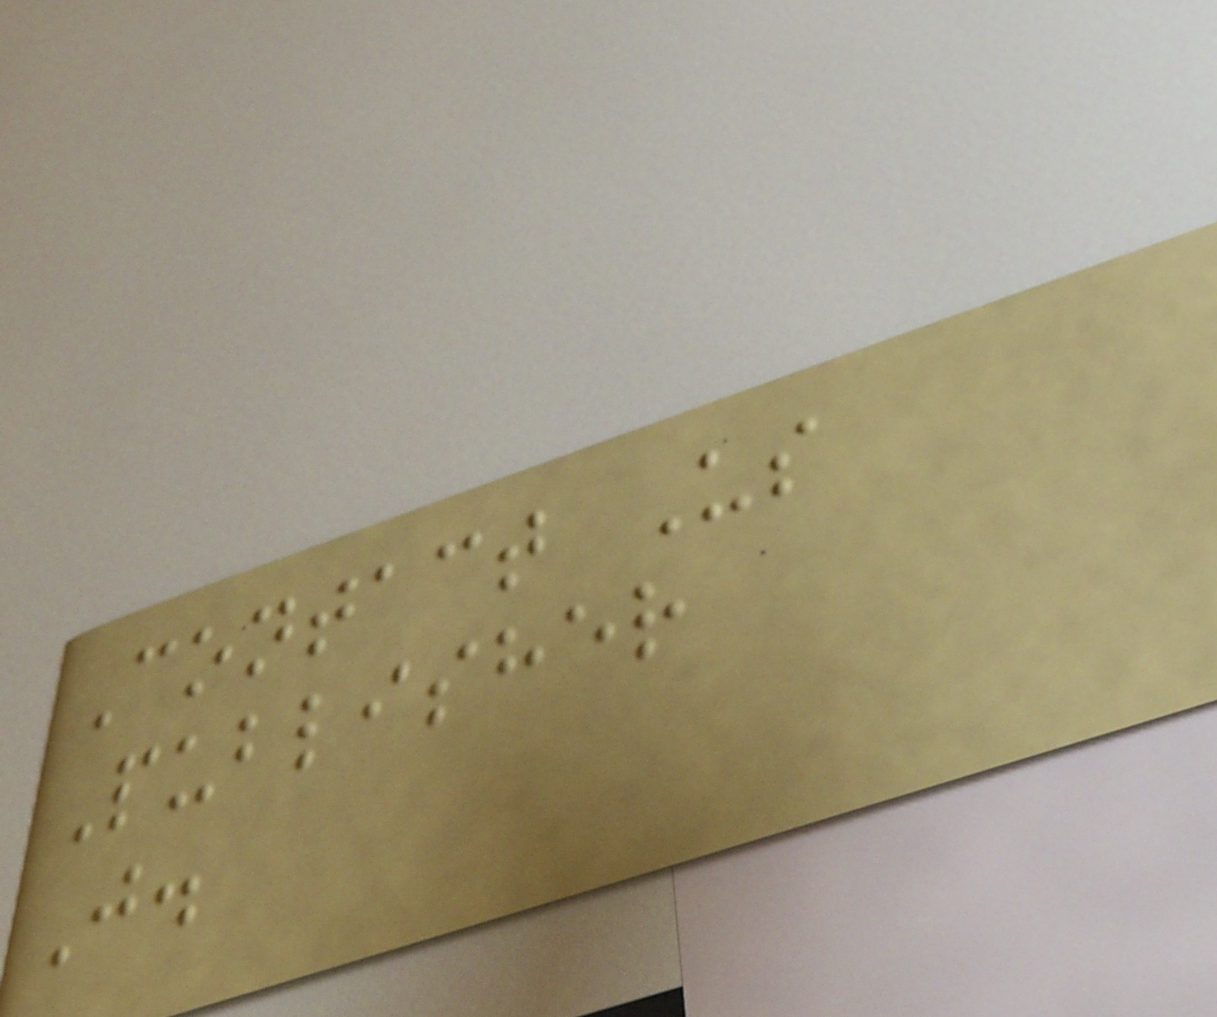Contact Us
Publisher
J.
